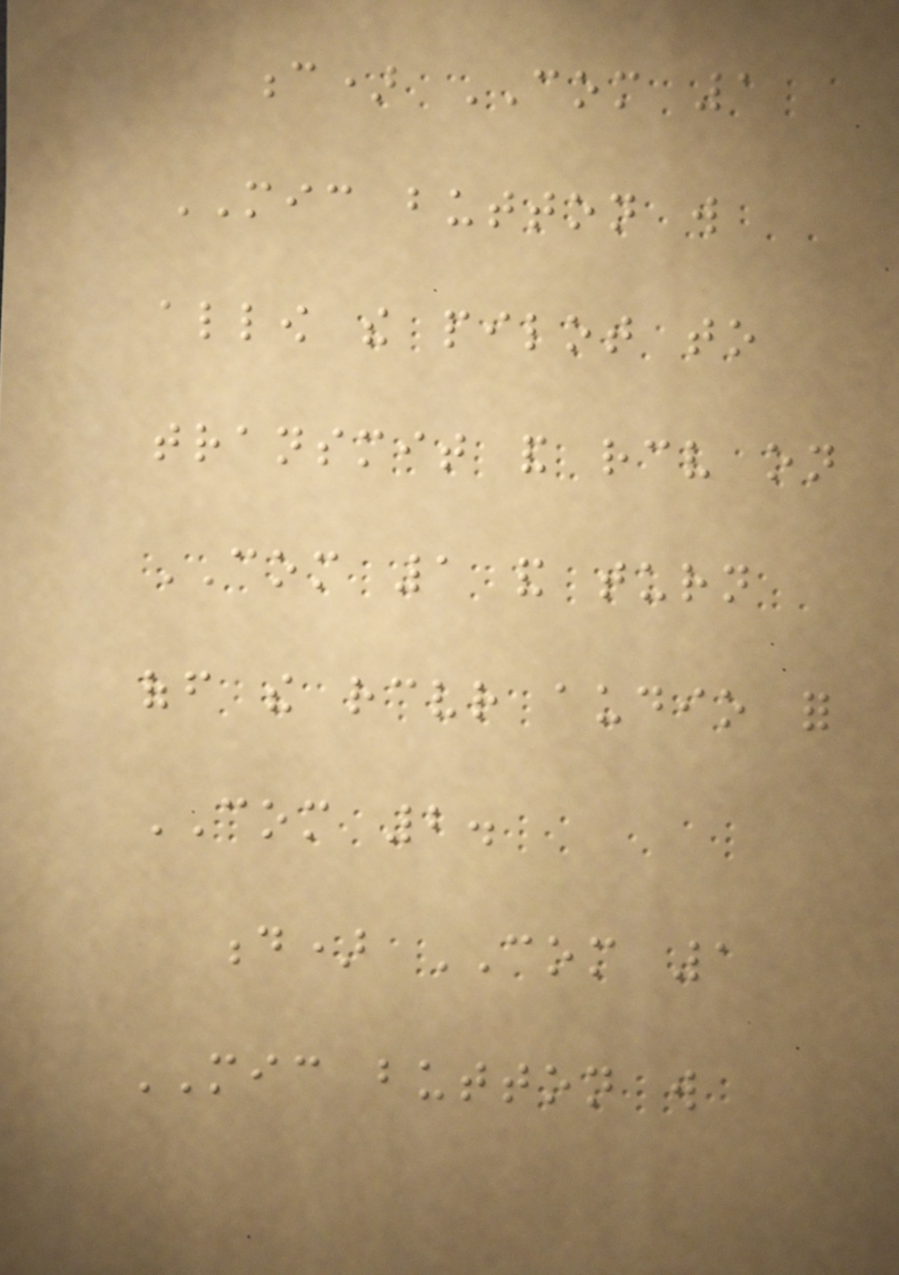c) COM 1
MIC button will
allow the pilot to
transmit and receive on
COM 1 and turn
off the receiver audio for
COM 2.
d) COM 1
MIC button will
